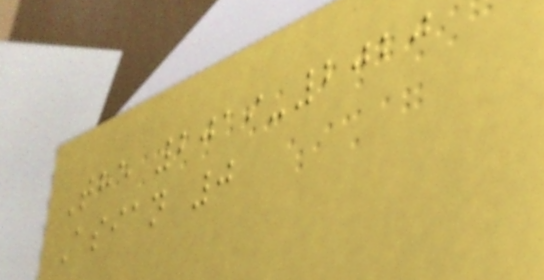The 2019-2020
Asian 0
